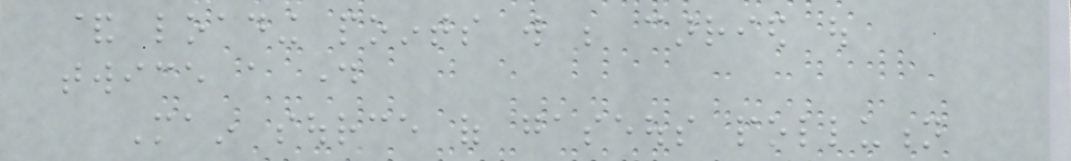& loading points will be carried out
twice a day
Main source of gaseous pollution
